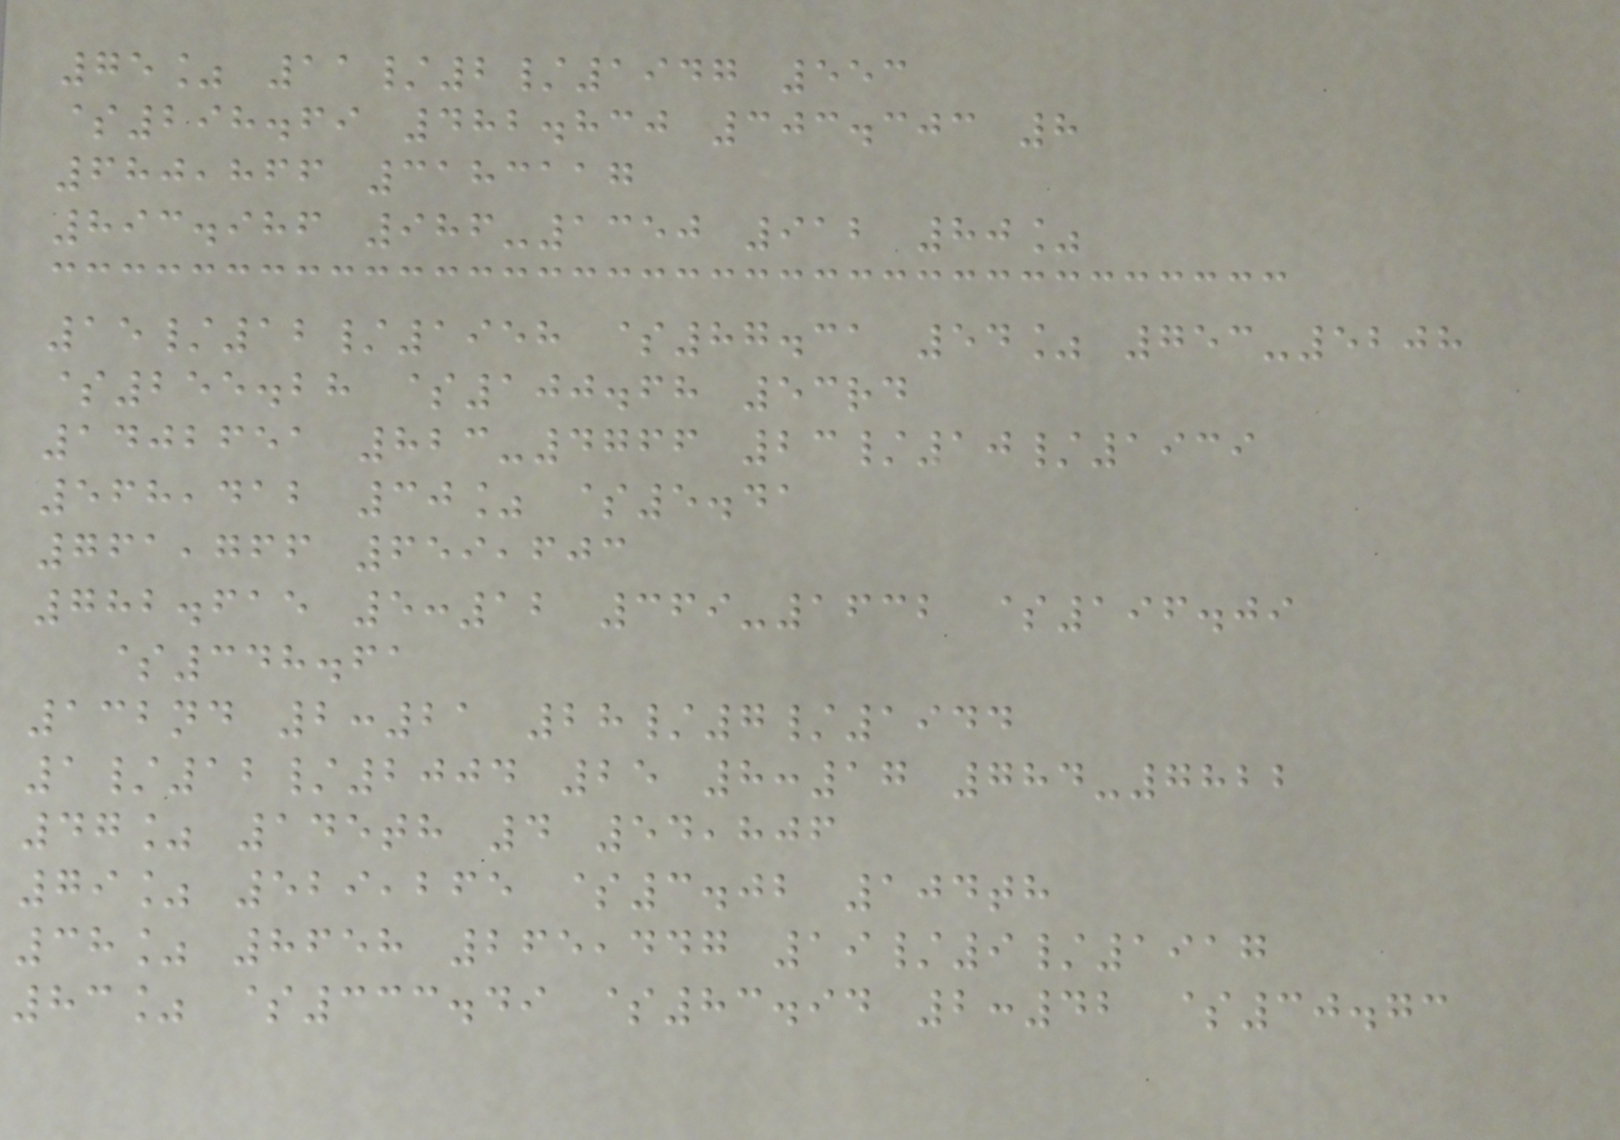75% 11/2/1947 553
$298.69 482.830 303.303 8
680,866 3183117
893.986 986-1350 912 80%
15/12/1958 $87.31 54% 753-5208
$255.28 $100.68 53rd
1402651 823-4766 23/10/1939
568,412 30% $5.41
761,766 659,603
782.615 5:12 369-1632 $196.09
$348.61
132nd 2:21 28/7/1944
1/12/2004 25 8:17 784-7822
47% 145th 4 54,806
79% 529,265 $3.02 104th
38% 8658 265,447 19/9/1917
83% $333.49 $83.94 2:42 $30.73
